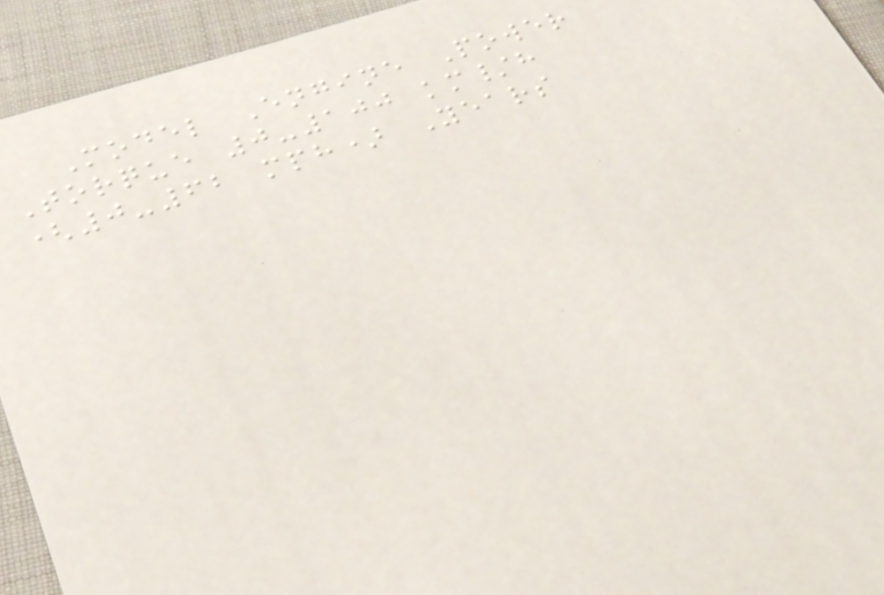Model Engine Power
Torque 0-100 km/h
(0-62 mph) Years
